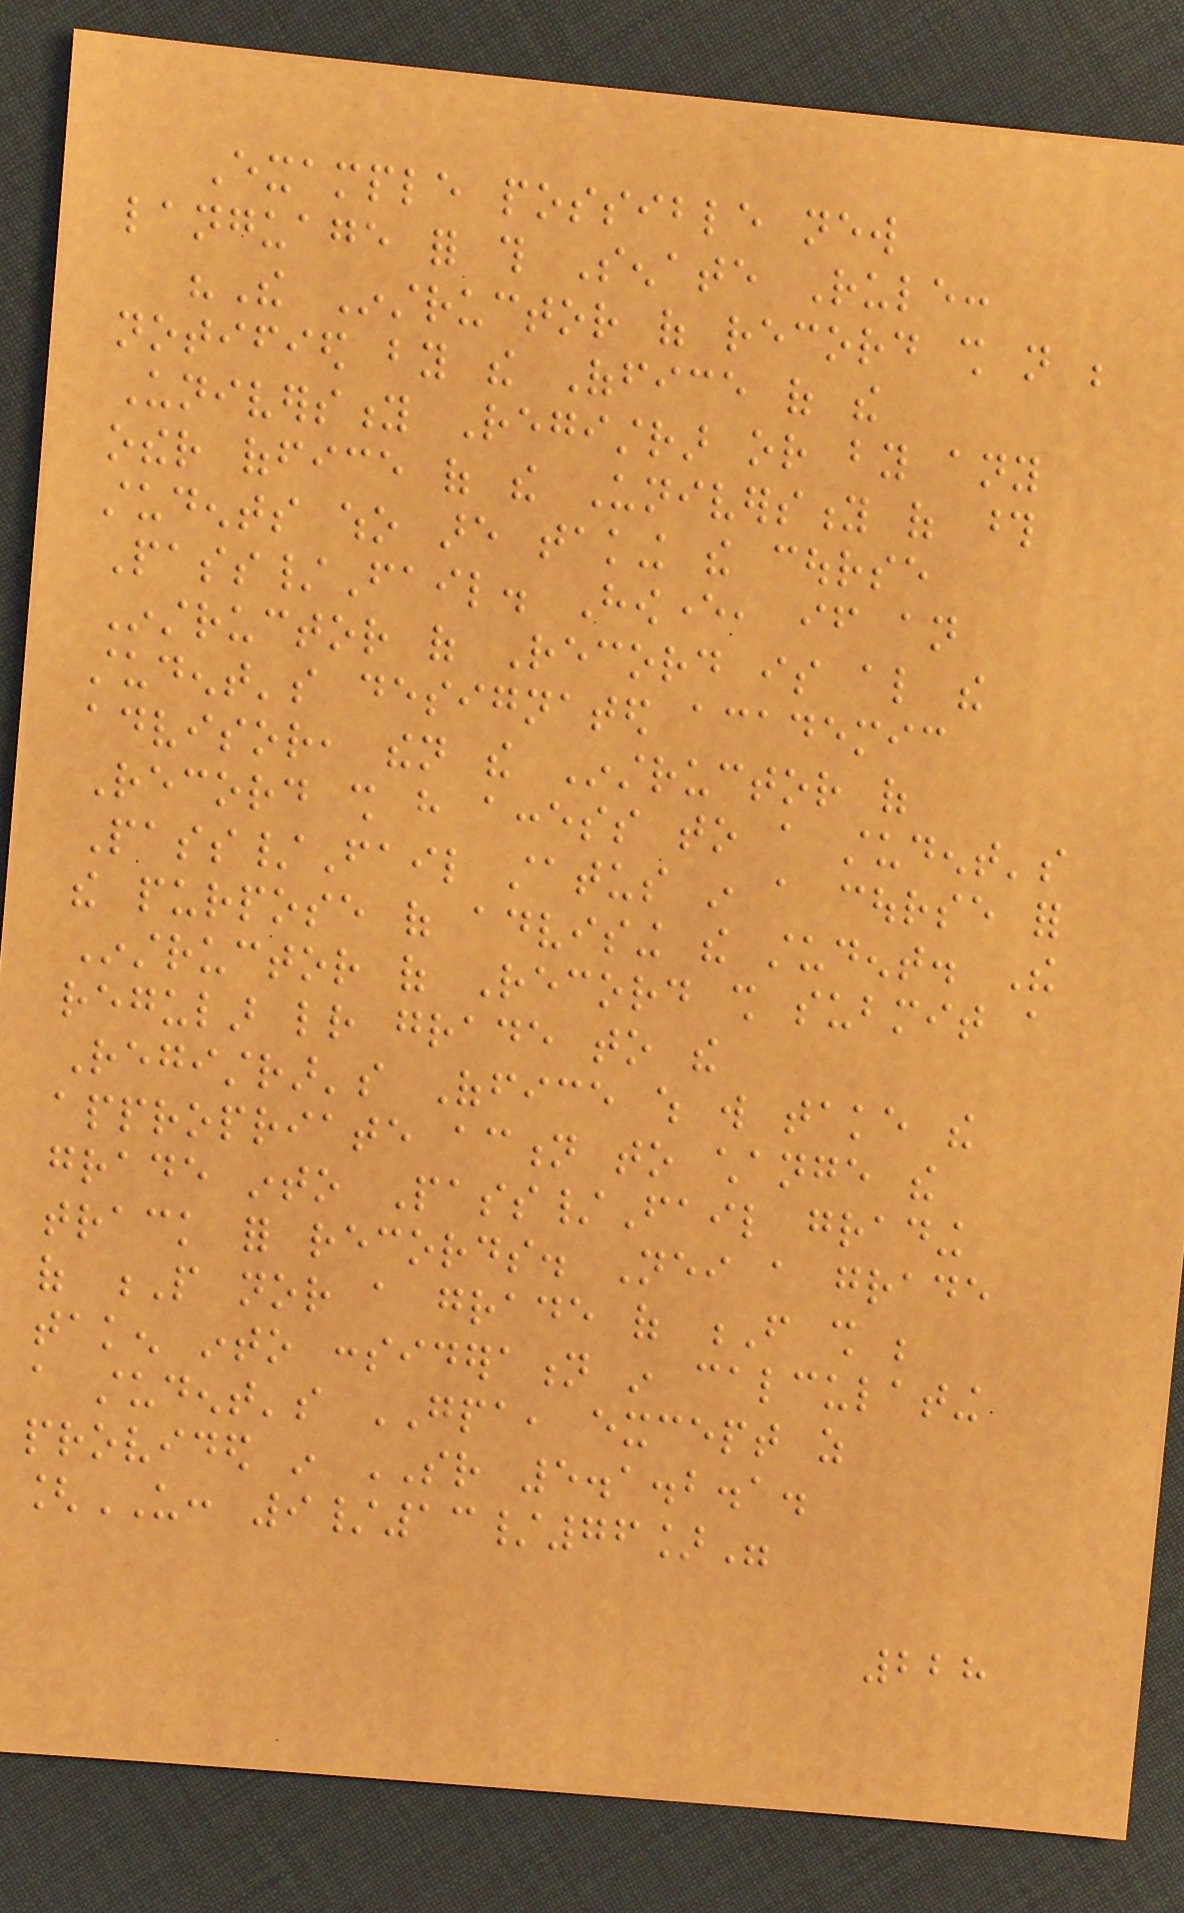Example possible new
language for this Senate Rule:
"The Instructor of record shall not be
notified by the Office of the
University Registrar or by any
other office of the University of those
students who are taking the course
Pass/Fail. However, if an
Instructor of Record is also the
student's designated academic
advisor, then the Instructor of
Record shall have access to a student's
Pass/Fail status in a course for
the purpose of advising the student. The
Instructor of Record shall submit a
regular letter grade to the
Registrar's Office which will take the
appropriate action to change the
grade into Pass/Fail grading
track for records. Neither a grade
of P nor a grade of F shall be
taken into consideration in calculating
a student's GPA, except as
provided in SR 5.1.2.1.
[US: 9/13/76]"
228
